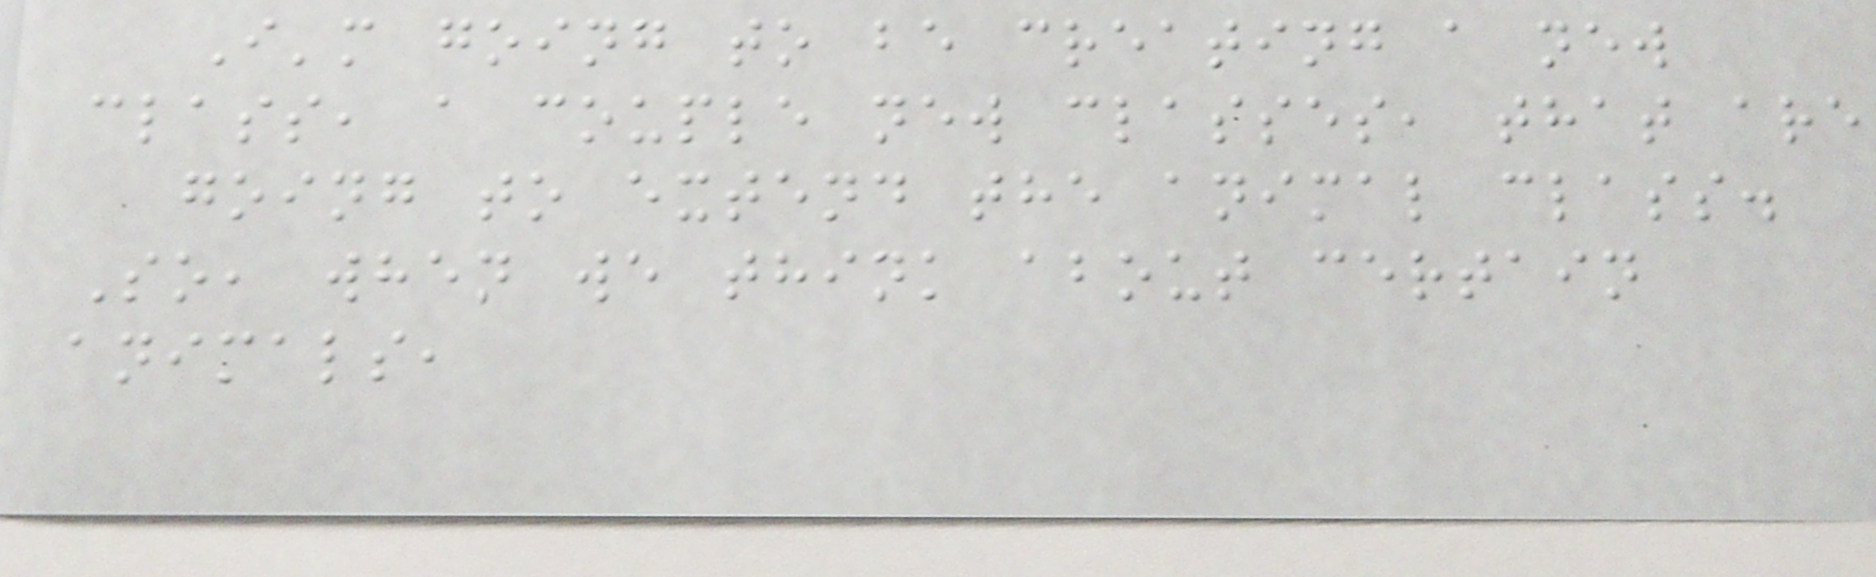I'm going to be creating a new
class, a couple new classes, that are
going to extend the animal class.
So, when we think about certain
animals,
